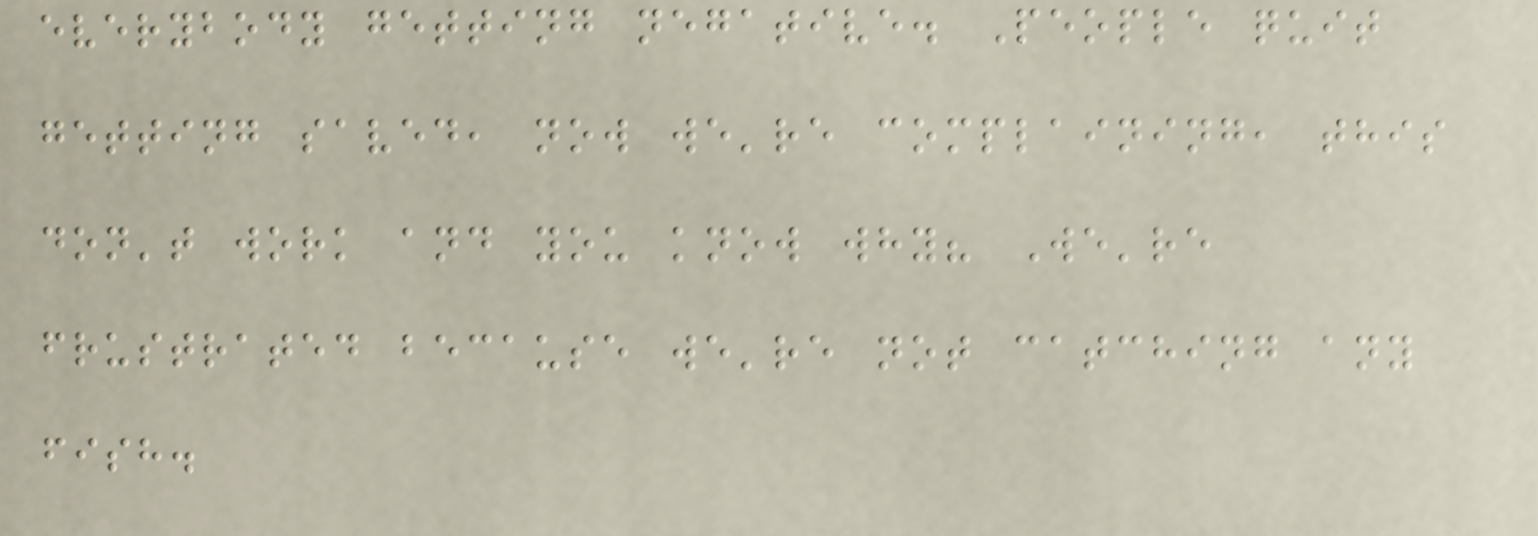everybody getting negative. People quit
getting saved, now we're complaining, this
don't work and you know why? We're
frustrated because we're not catching any
fish.
